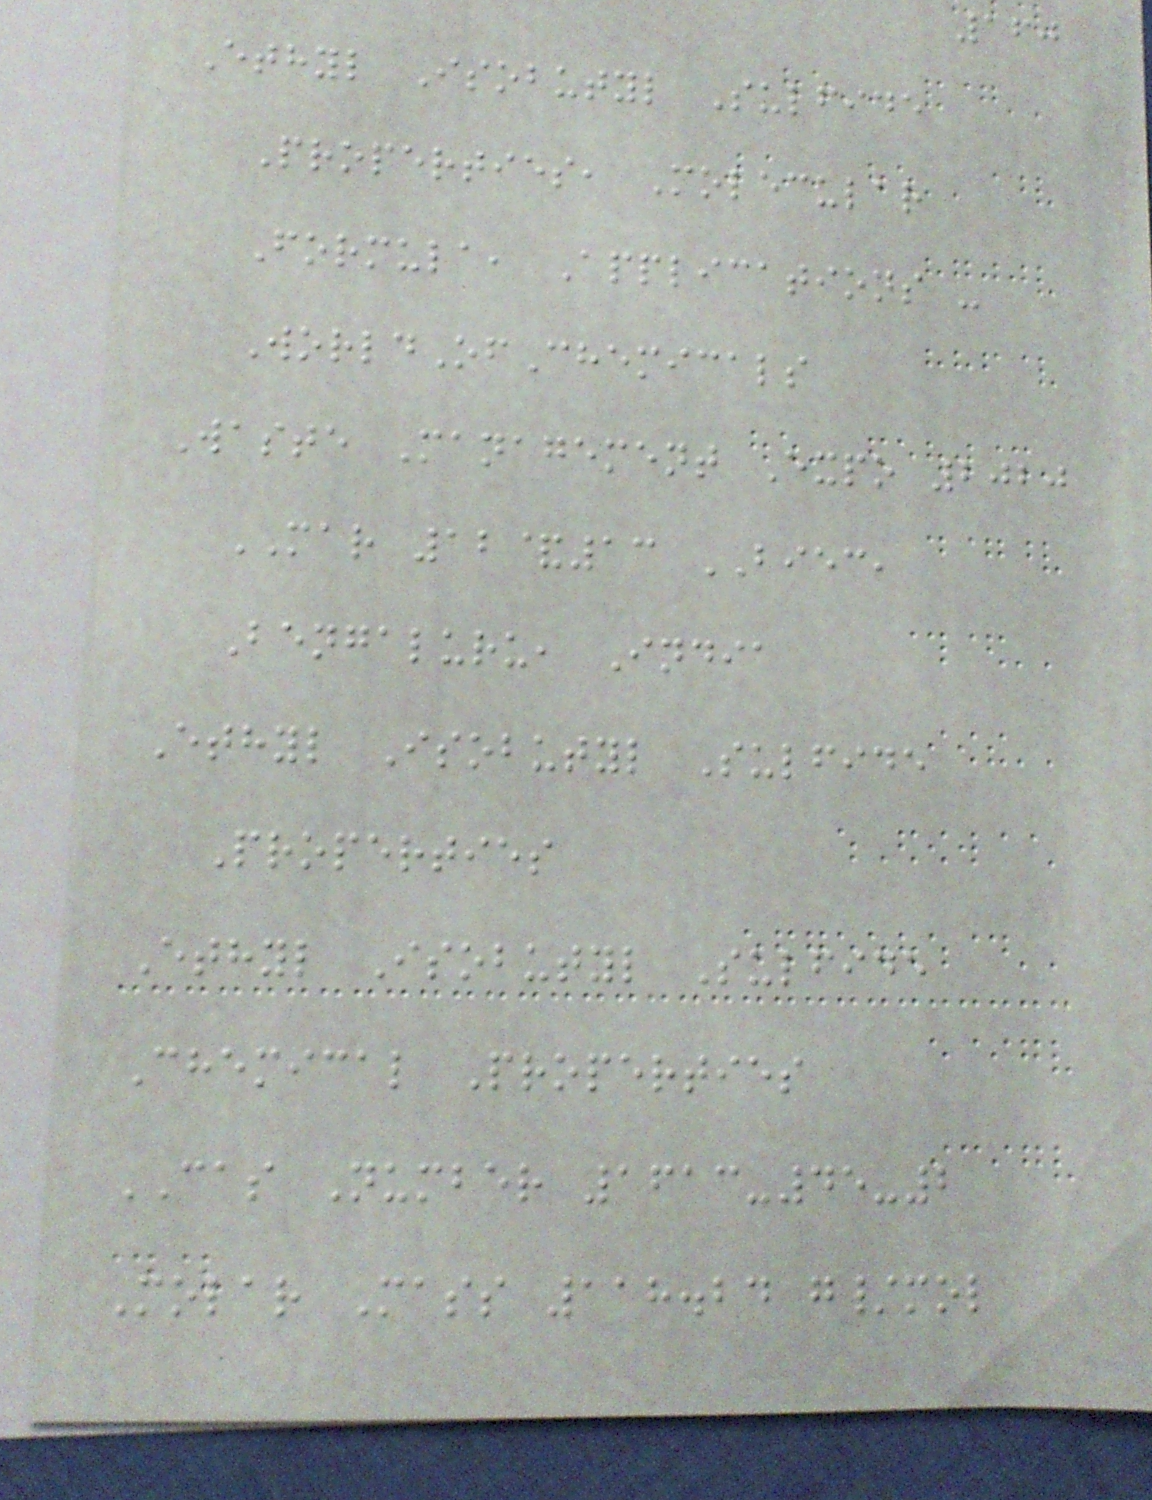160
Ethyl Isobutyl Sulfide
Properties, Molecular
Formula, Applications -
WorldOfChemicals
Waste Management Expo 2020
MAR 12&13 BIEC,
Bengaluru, India
Ethyl Isobutyl Sulfide
Properties
Ethyl Isobutyl Sulfide
Chemical Properties
CAS Number 1613-45-2
Molar Mass 118.24 g/mol
